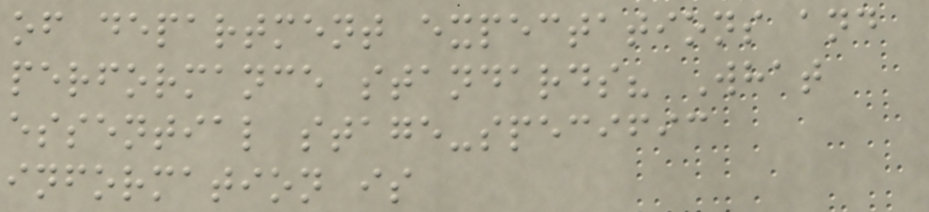of department expectations and
performance standards? What
essential stage-specific
information is
